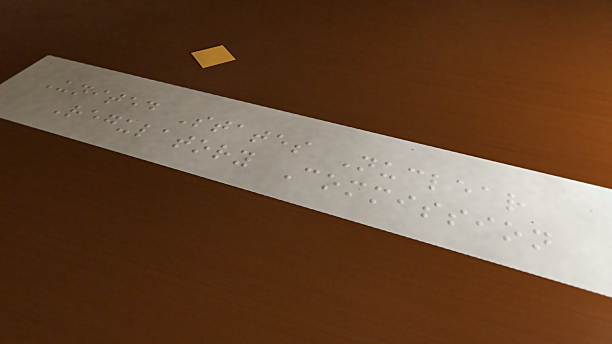United States Nuclear
Regulatory Commission
